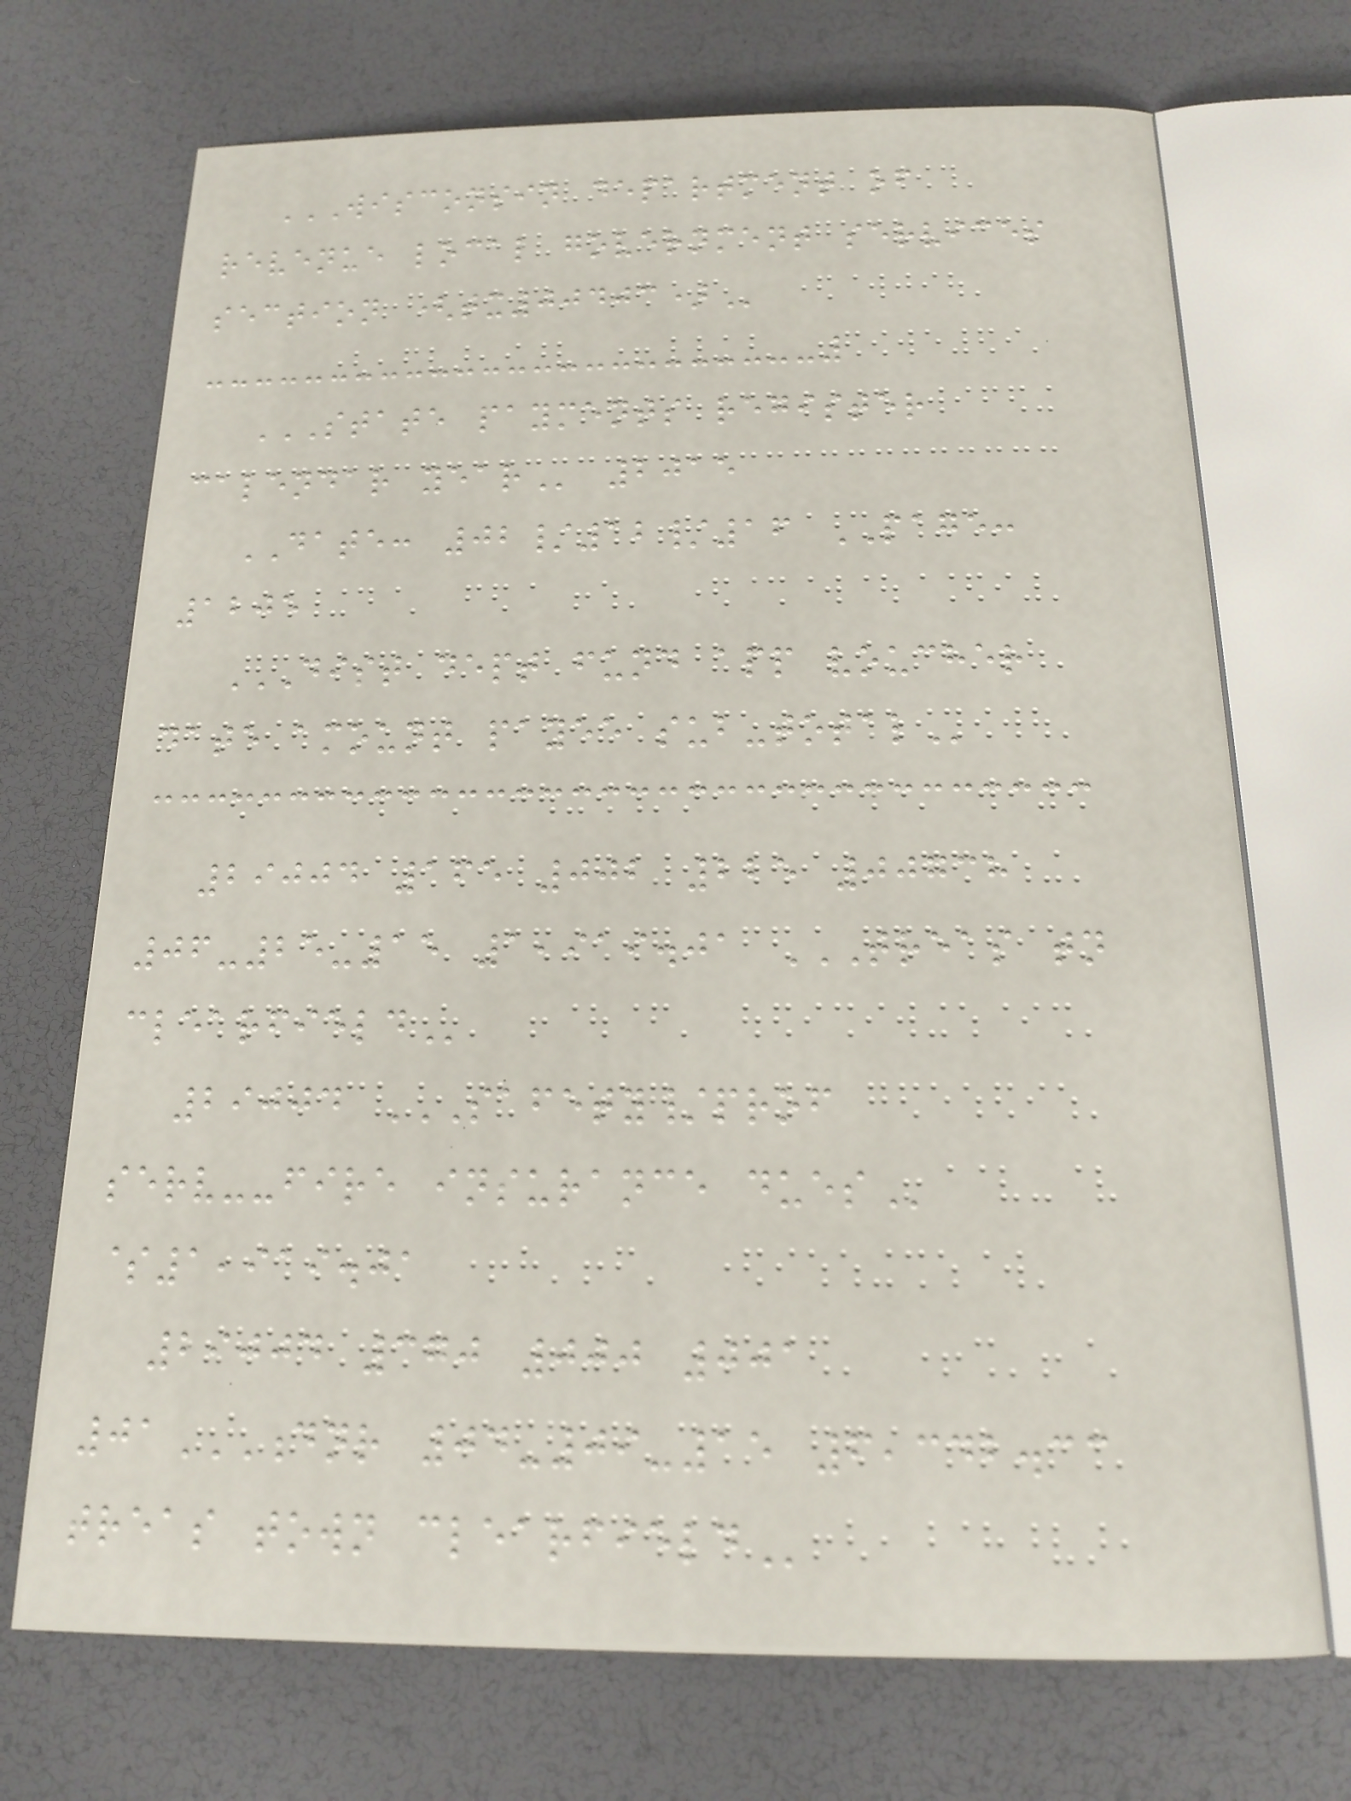WISCONSIN DEPARTMENT OF
REVENUE LOCAL GOVERNMENT SERVICES
SECTION (TX00403)
STATE PAYMENTS REGISTER
CALENDAR YEAR 2015
DATE: 02/12/16 PAGE:
1205
DIST DEPT FUND APP VOUCHER
DATE AMOUNT PAYEE SUB-TOTAL
29004 165 002 225 00738
06-25-15 1,919.01 TREAS TN
CLEARFIELD
29004 SAFETY/PROF
SERV--FIRE INSURANCE DUES
$1,919.01
29004 370 000 001
01DNR 04-09-15 6,342.33
TREAS TOWN CLEARFIELD
